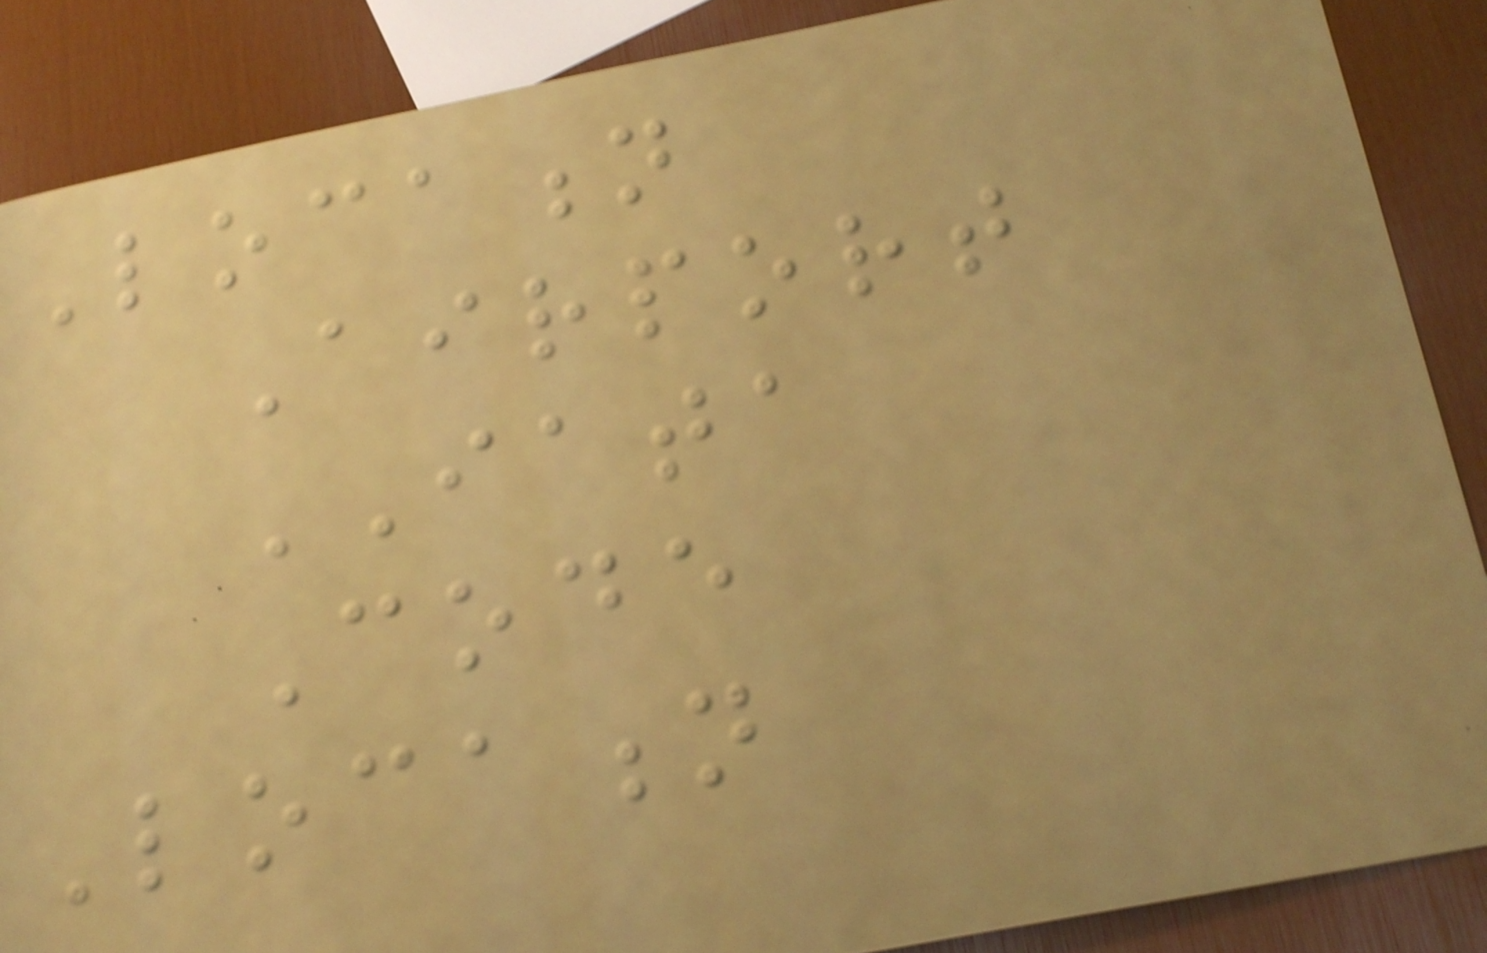Location
Airport
IATA
Code
Location
